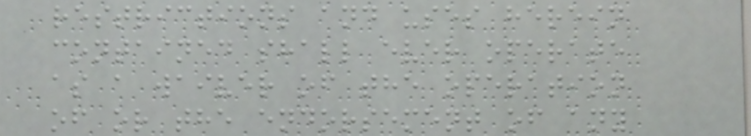restrictions and uses herein
contained shall ever operate
as a waiver of the operation
of or the endorsement of any
